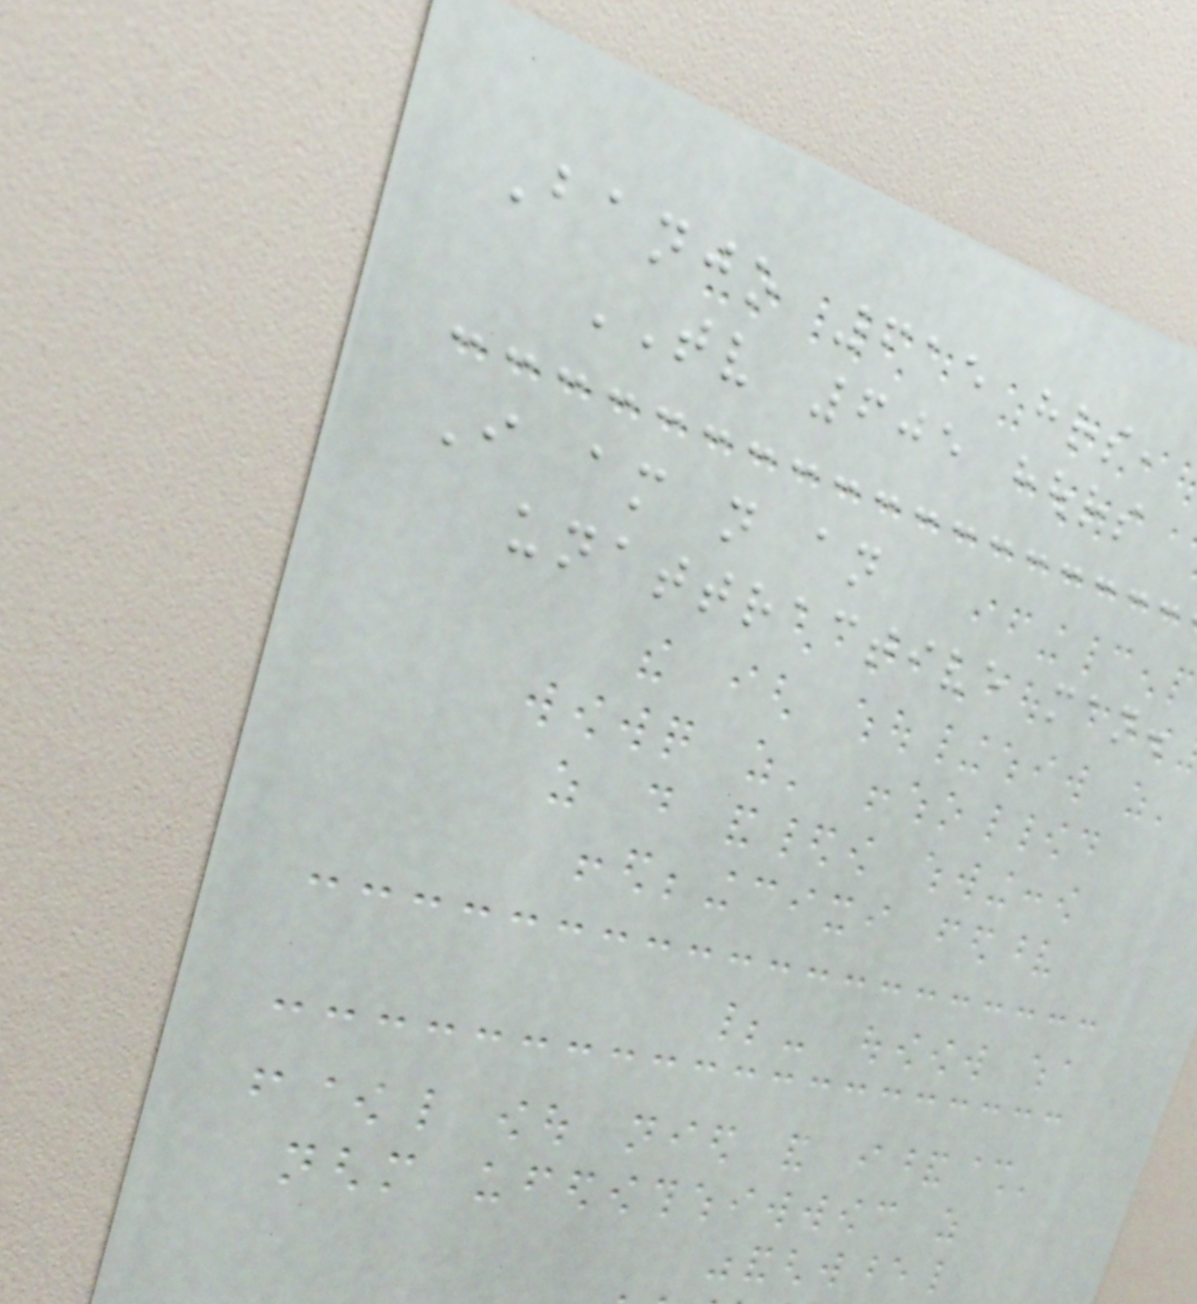Banjo 615 hrs,
TV 605 hours
I am not an
unattractive man.
